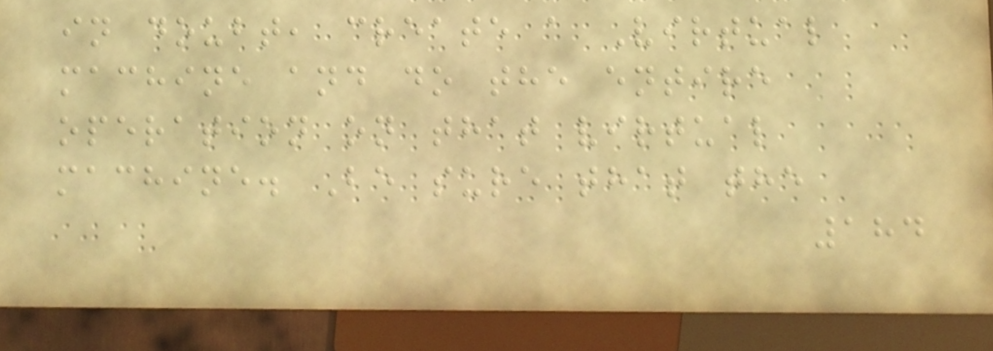in doubt, create a Virtual
machine and do the entire
operation on that virtual
machine. Be sure that the
184
